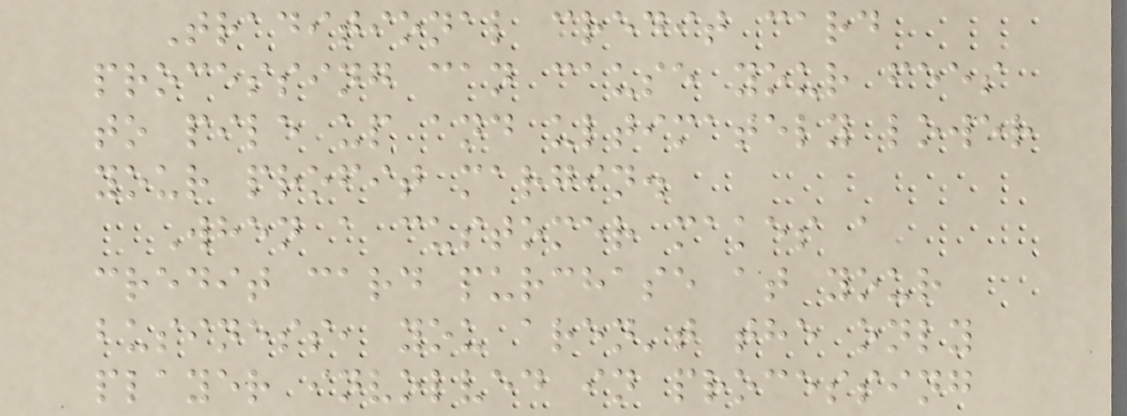Traditional credit card
processing can cause your fees
to pile up and ultimately lower
your profit margin.
When a customer makes a
credit card purchase at your
business, you aren't the only
player involved in processing
